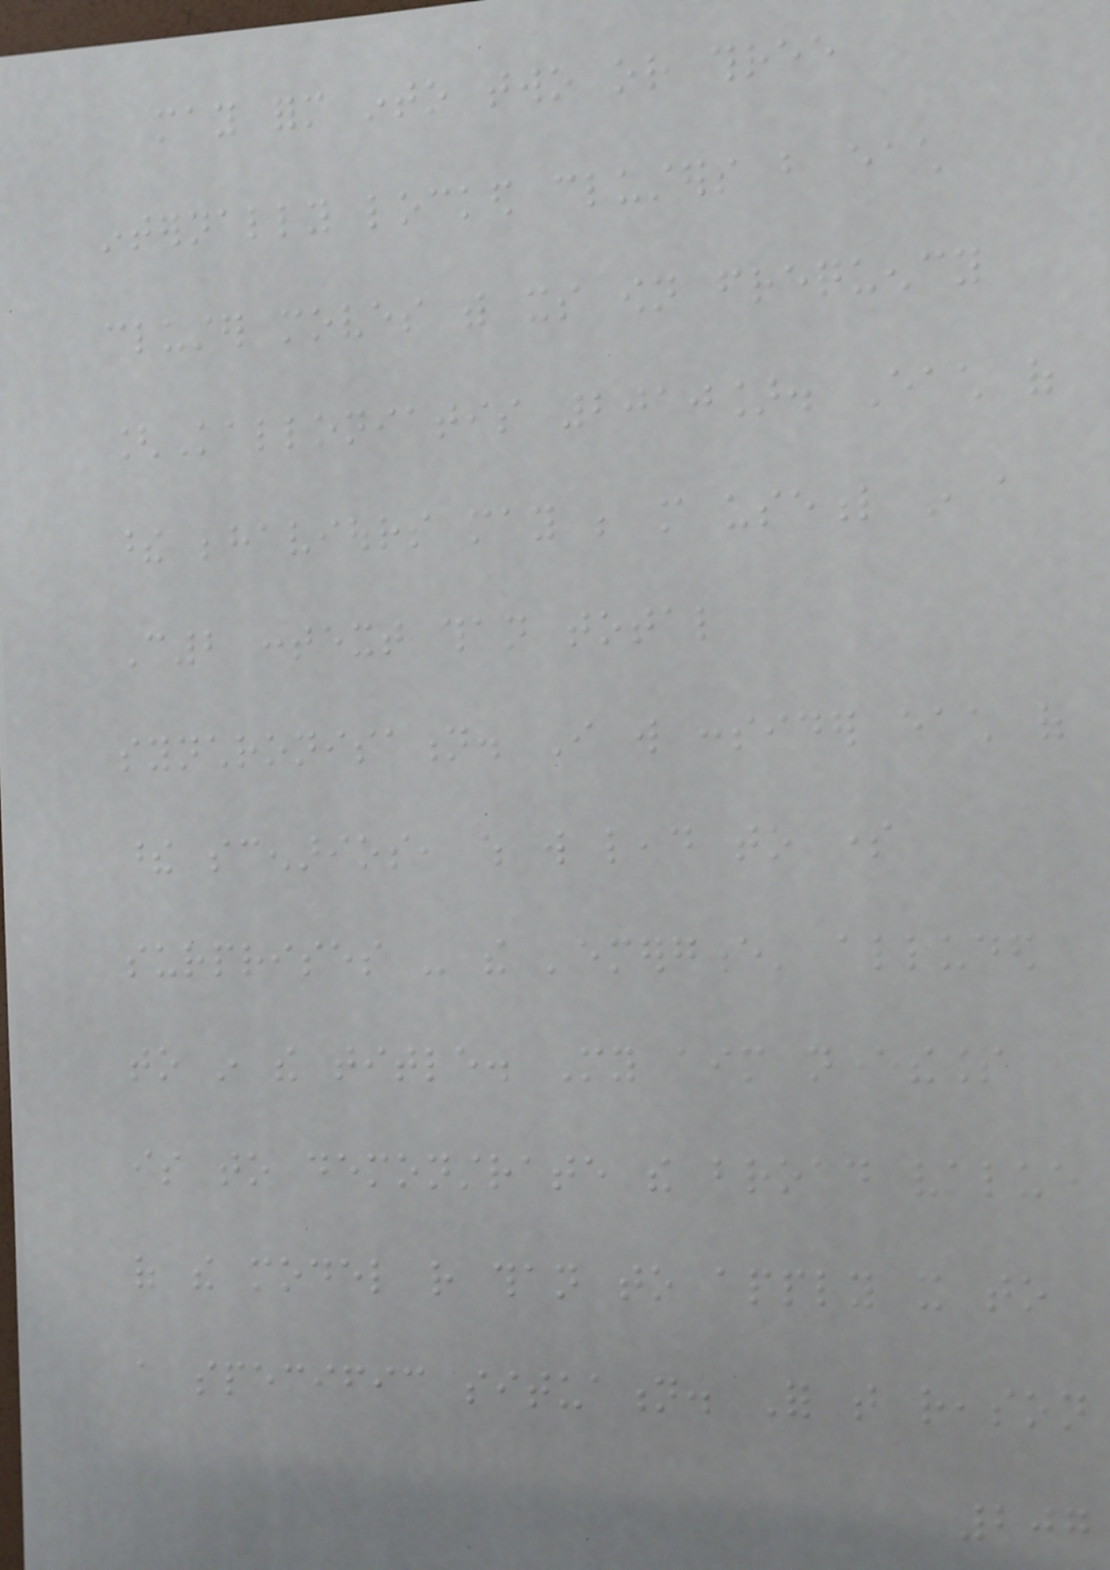may form into two or three
internally locked clusters but each
cluster moves with its own frequency
[Kalloniatis 2010]. Each of
these behaviours may be more useful in a
C2 context than total
synchronisation. I will consider each of
these scenarios, which will lead to some
surprises - the 'emergence' alluded
to in the title. My aim nevertheless
is to demonstrate the broad value
of the model rather than to apply it to
a specific situation. For that reason
207
